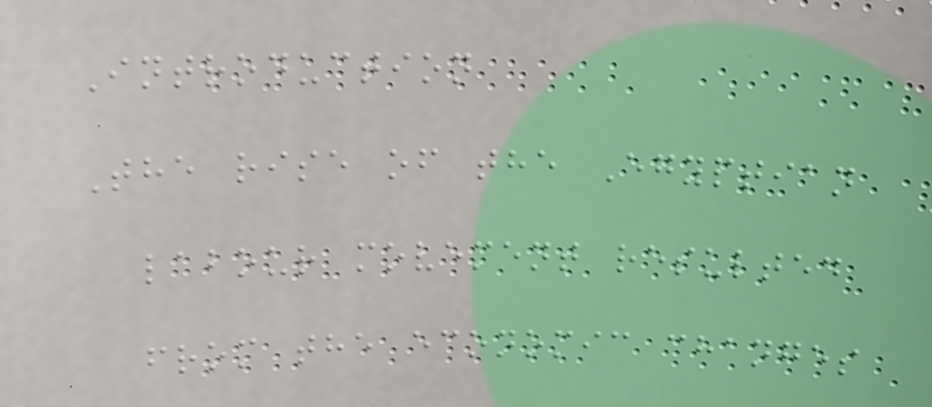Introduction
The rise of the Egyptian
labour movement resulted
from the economic changes
